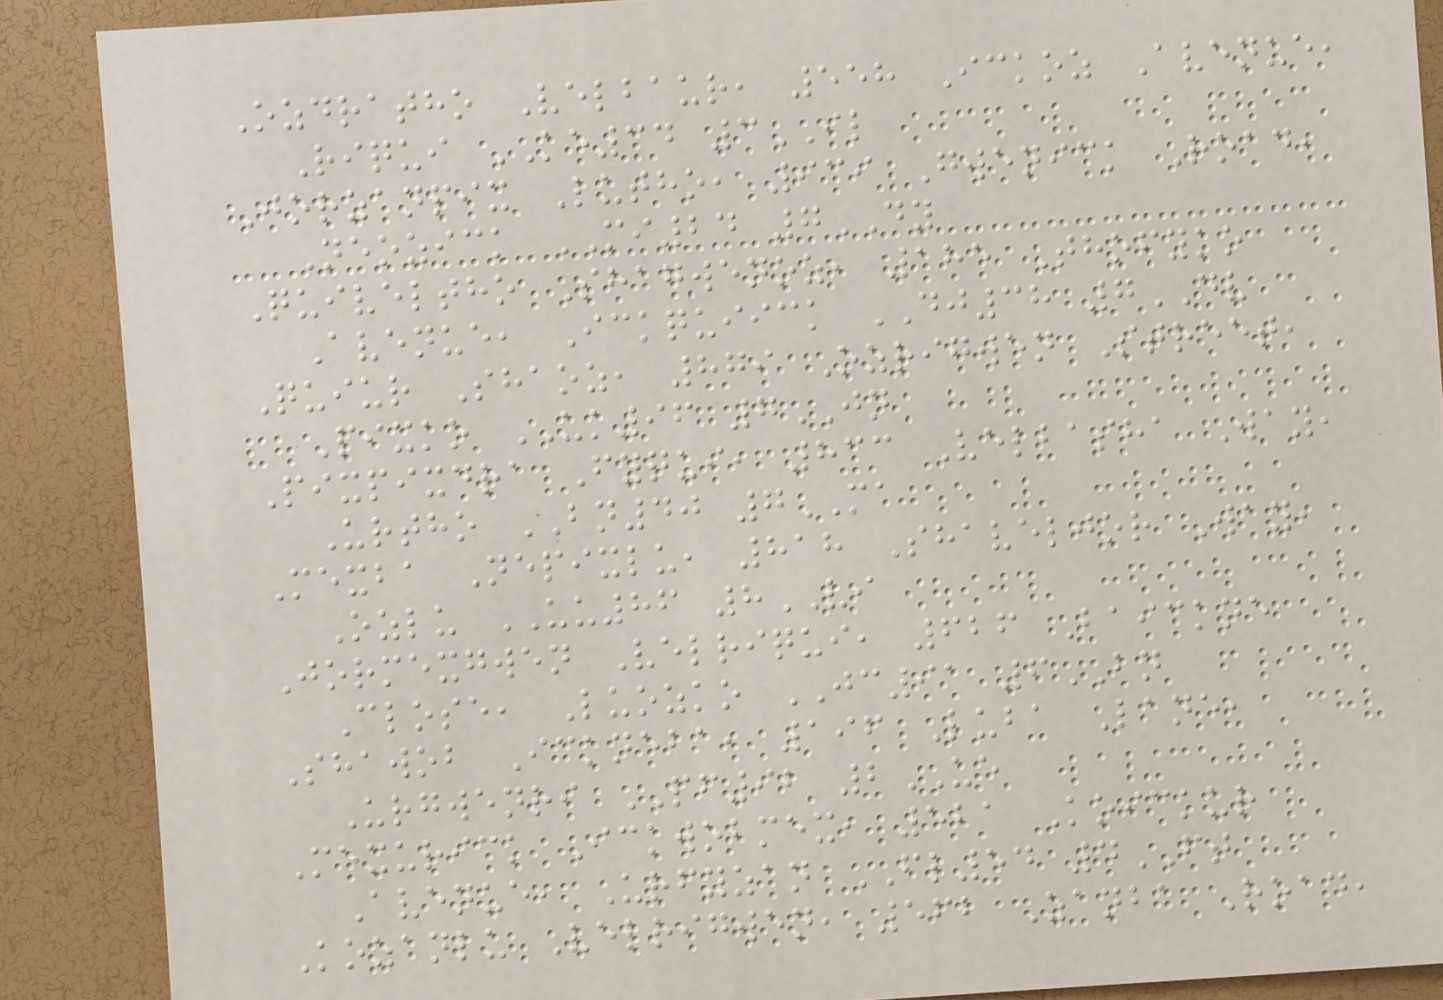Ozdratho Velbaur, 558 Ickoz Avenue,
Riqui KE34 3IL
Jorzanpix Lutho, 939 Gwenick Road,
Neozick MI24 7DY
Quiveltho Shagwenoz, 185 Thofyko
Avenue, Ickquiick DJ38 7DV
Quiur Shaoz, 879 Ozrigwen Street,
Pixko UK96 7JN
Pixpixdra Fyqui, 833 Velbasha Way,
Urtho BN40 7MA
Mexba Nepixlu, 818 Shaveljor Way,
Ozlu UU86 8VI
Jormexgwen Velriqui, 626 Baickne
Close, Luozko JC91 6BN
Shawob Ickneba, 196 Luba Lane,
Urgwenri PF92 2UE
Mexurick Ickwobmex, 521 Koickur
Avenue, Urfyzan FL54 4FT
Kozanlu Velrigwen, 562 Zanba Road,
